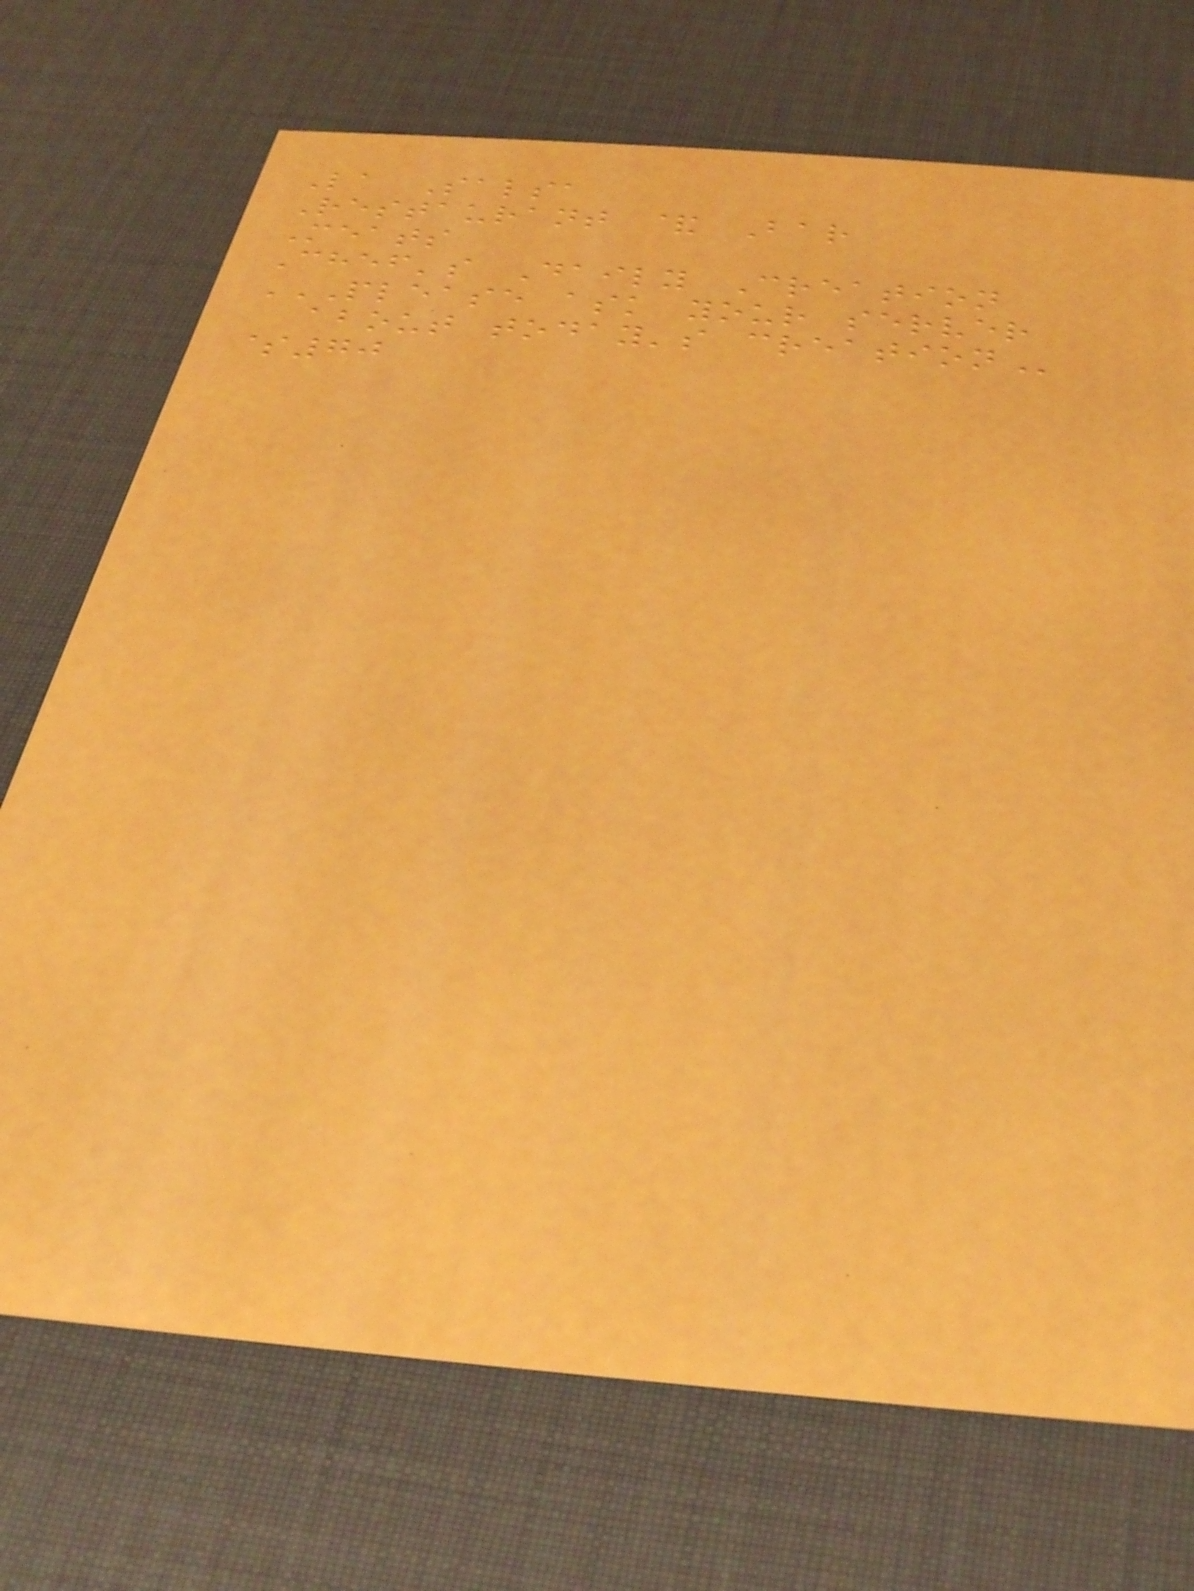La Salsa
Restaurant & Bar
Meats
Chef's Daily Creation
PLEASE ASK YOUR SERVER
ABOUT TODAY'S CREATION
$70
